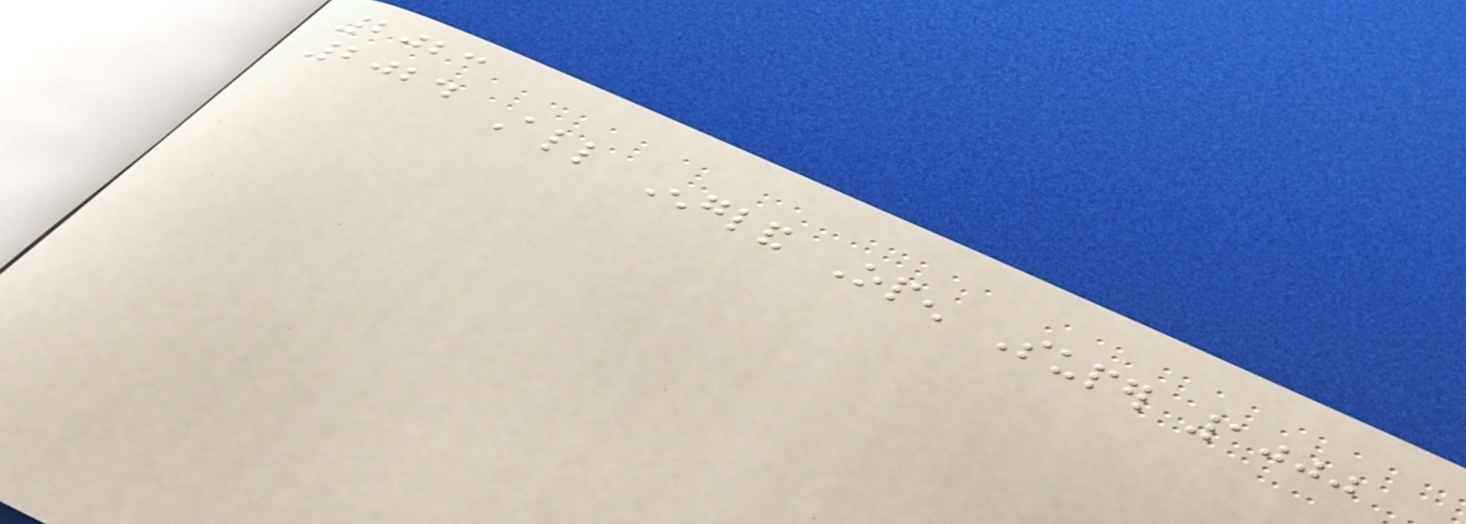2023
2024 All England Open Super 1000
